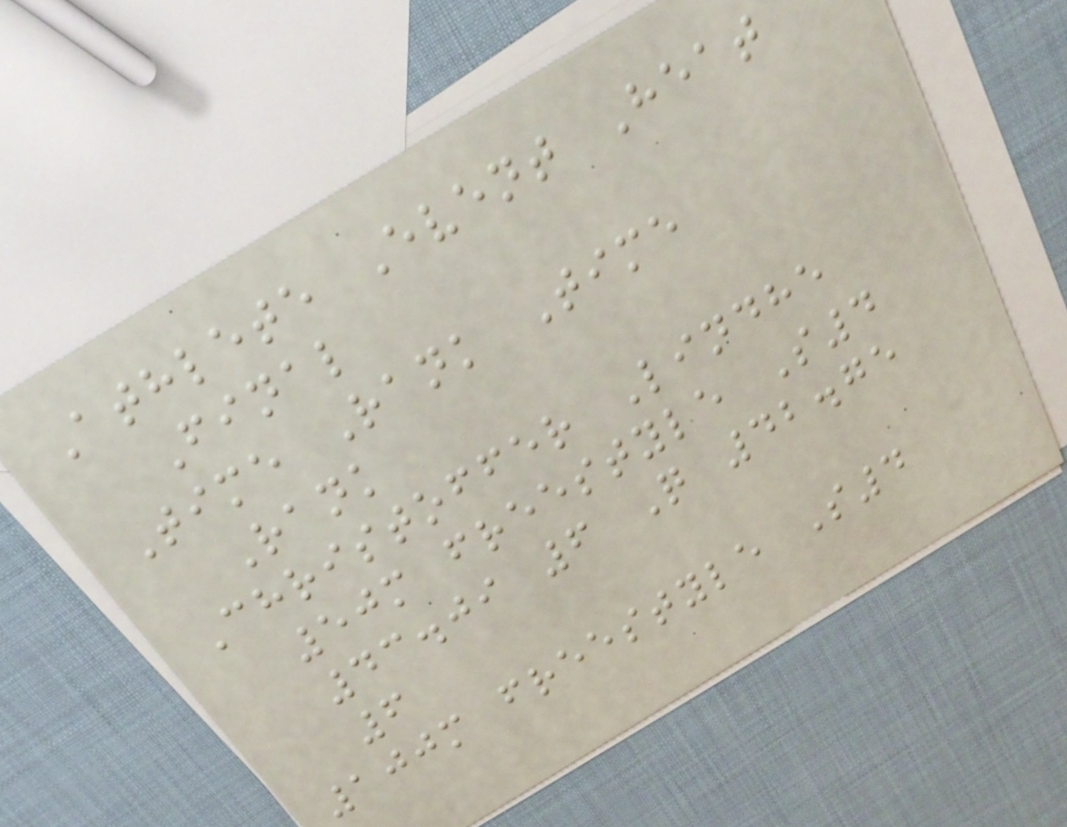Athlete Event Heat
Final
Time Rank Time
Rank
Christoffer Lindhe
50m freestyle S4
43.09 6 Q 42.75
6
100m freestyle S4
